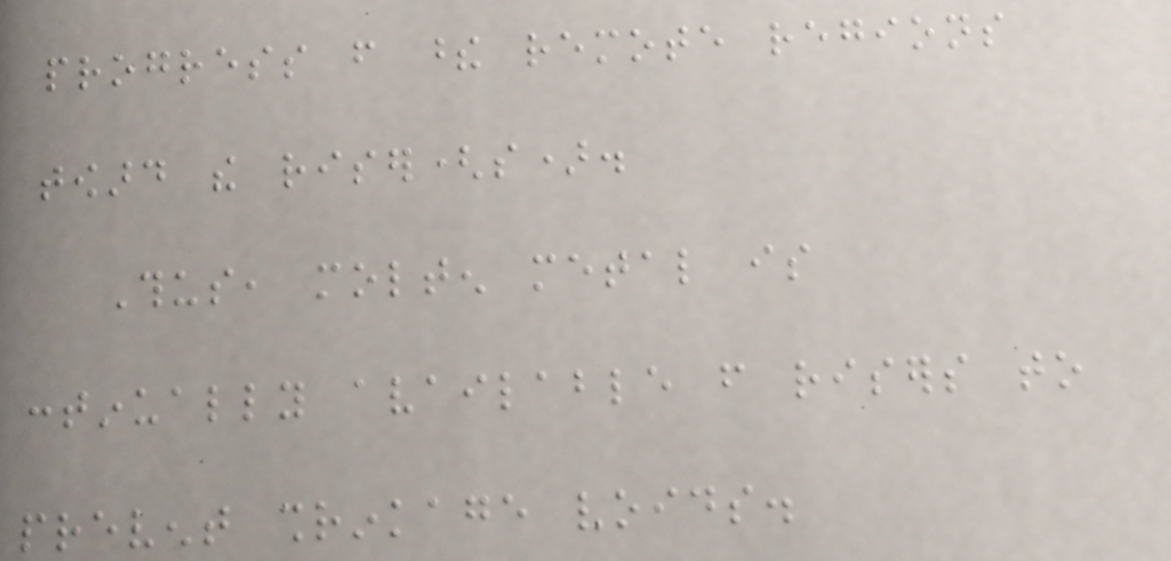progress from these remote regions
toward the riser(s).
Thus, molten metal is
continually available from risers to
prevent shrinkage voids.
